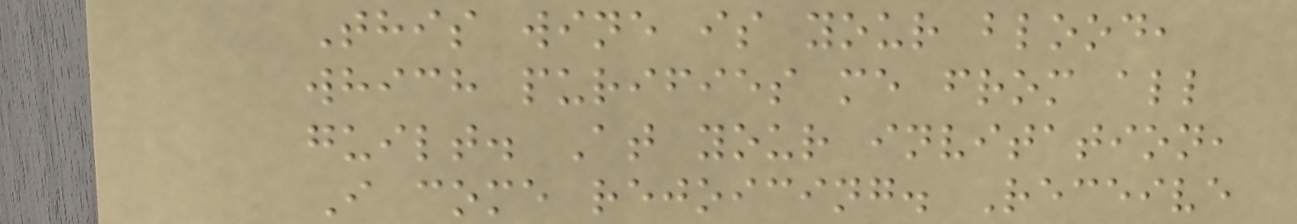This wine is your blood,
which purifies me from all
guilt. At your invitation,
I come rejoicing. Receive
